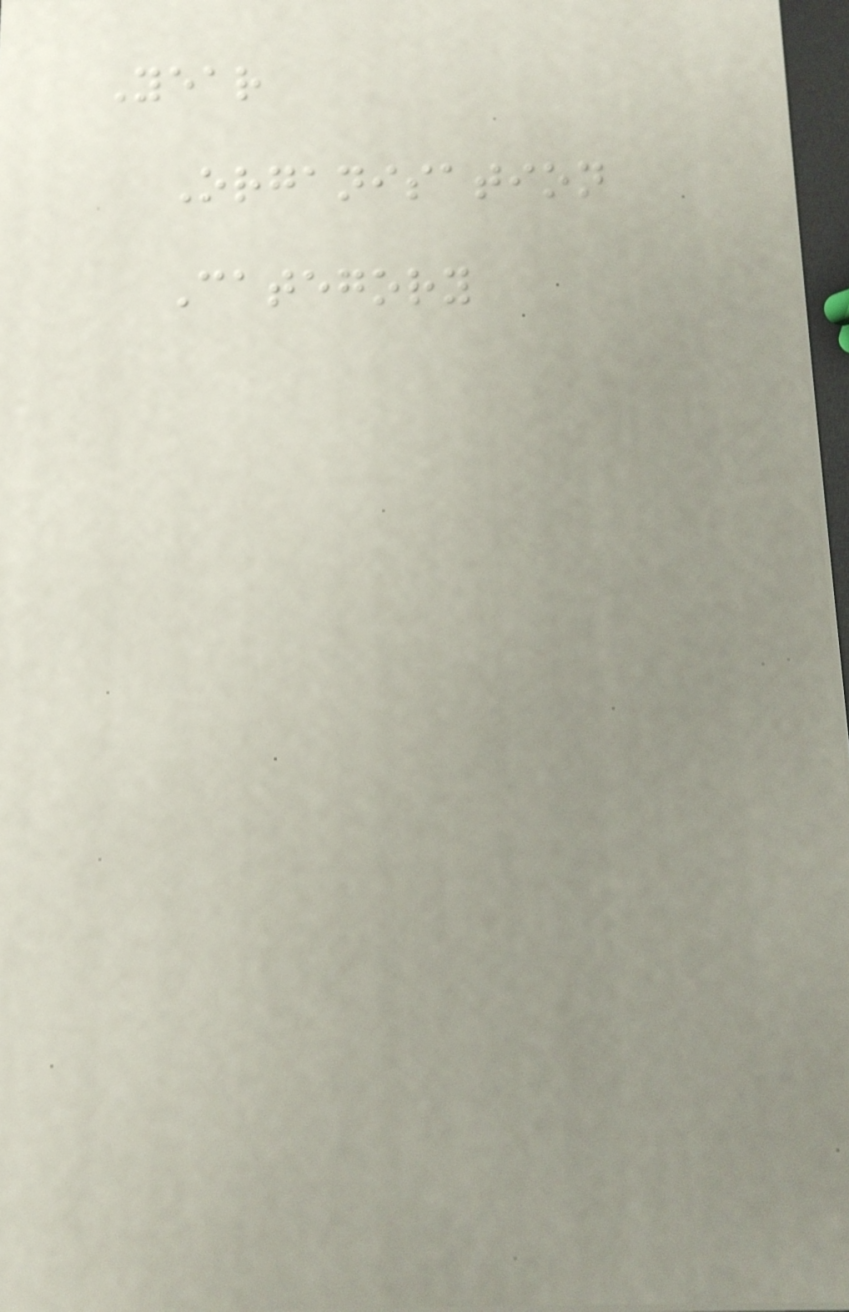Year
Organisation
Category
